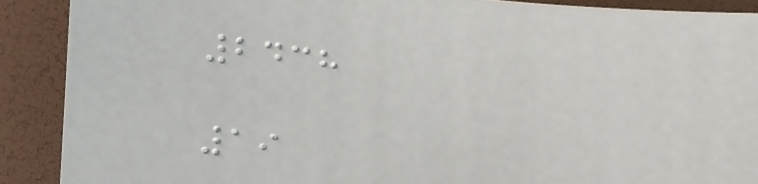2438
19
